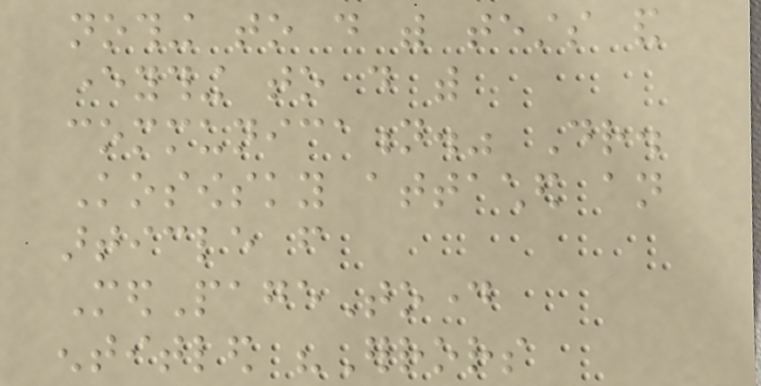nothing to do with tests and
everything to do with
communication." Dr.
Kosowsky attached an
article from
MedPageToday
entitled "Errors
